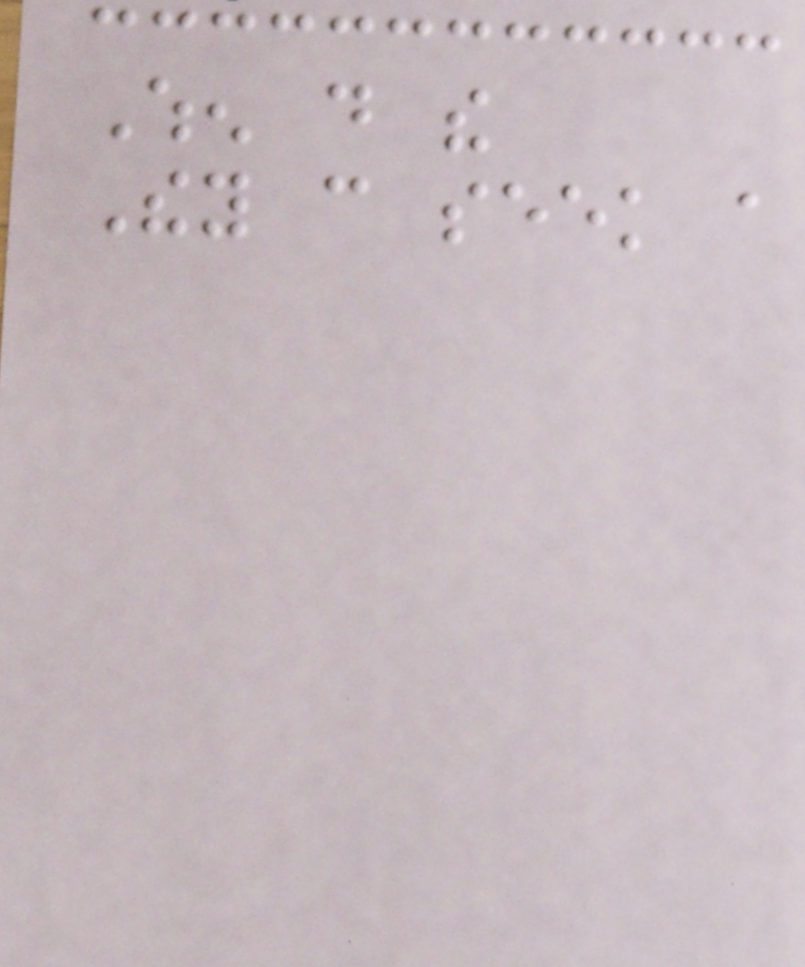When do the
They can seek a
